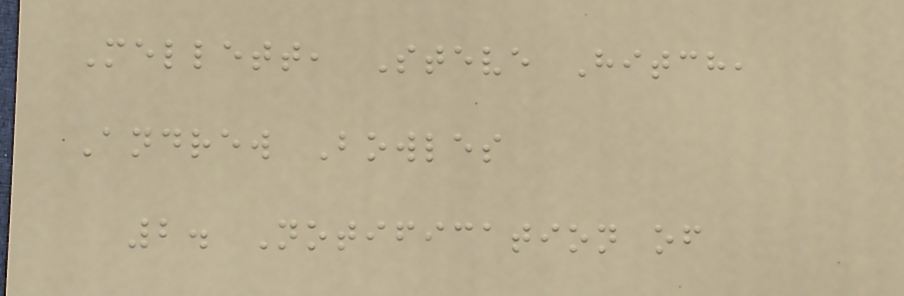Mellett, Steve Hitch,
Andrew Bowles
2. Notification of
